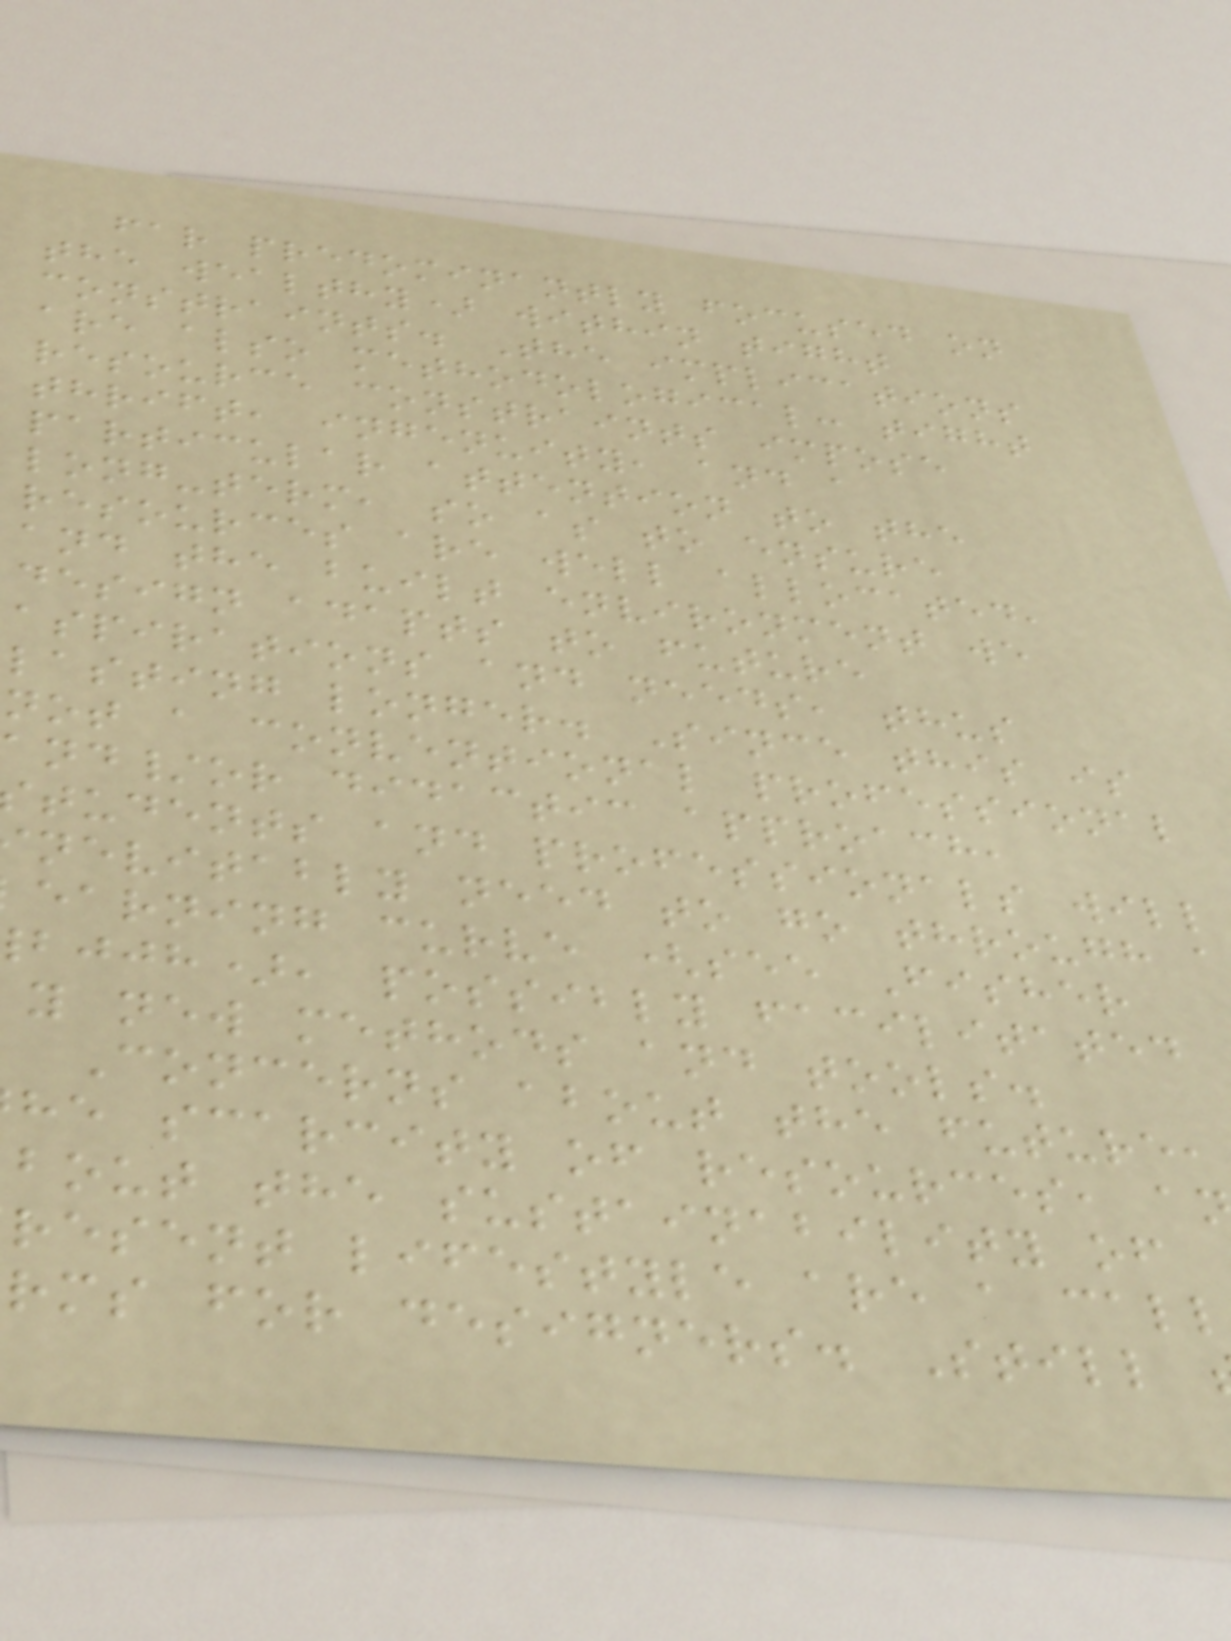far predominantly focused on
the wealthy) within tight
constraints. The implications
are also methodological: tight
resource constraints impose
thrift, ingenuity, and a
particular attention to the
long-term, so as to ensure
resources are well allocated,
and the built environment we
design adapts to future
aspirations and needs, thus
lasting longer. Since this is
not a conventional professional
and/or didactic approach,
tudents and professionals will
nevitably need to go through a
earning curve (see Fisher
bjjh), possibly facilitated
y new methods and tools.
Concerns about the future,
he scarcity of resources, a
bout the sustainability of
resent lifestyle are a call
rms for designers. Still
